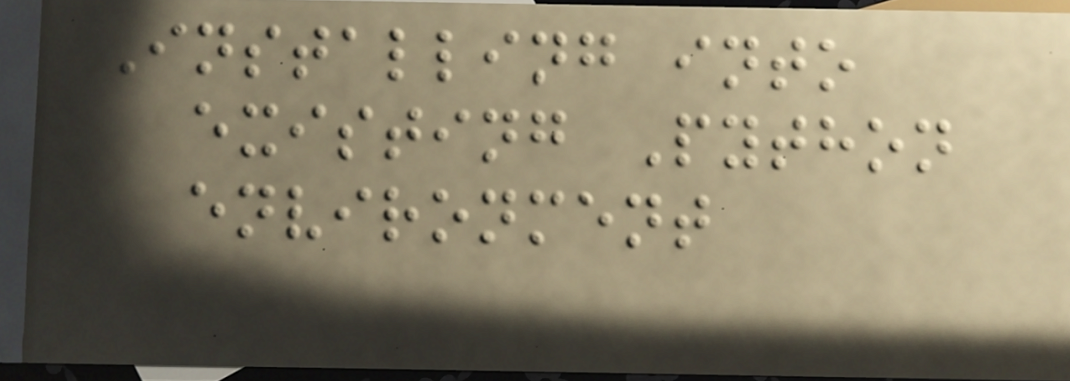Installing into
existing Python
environment
